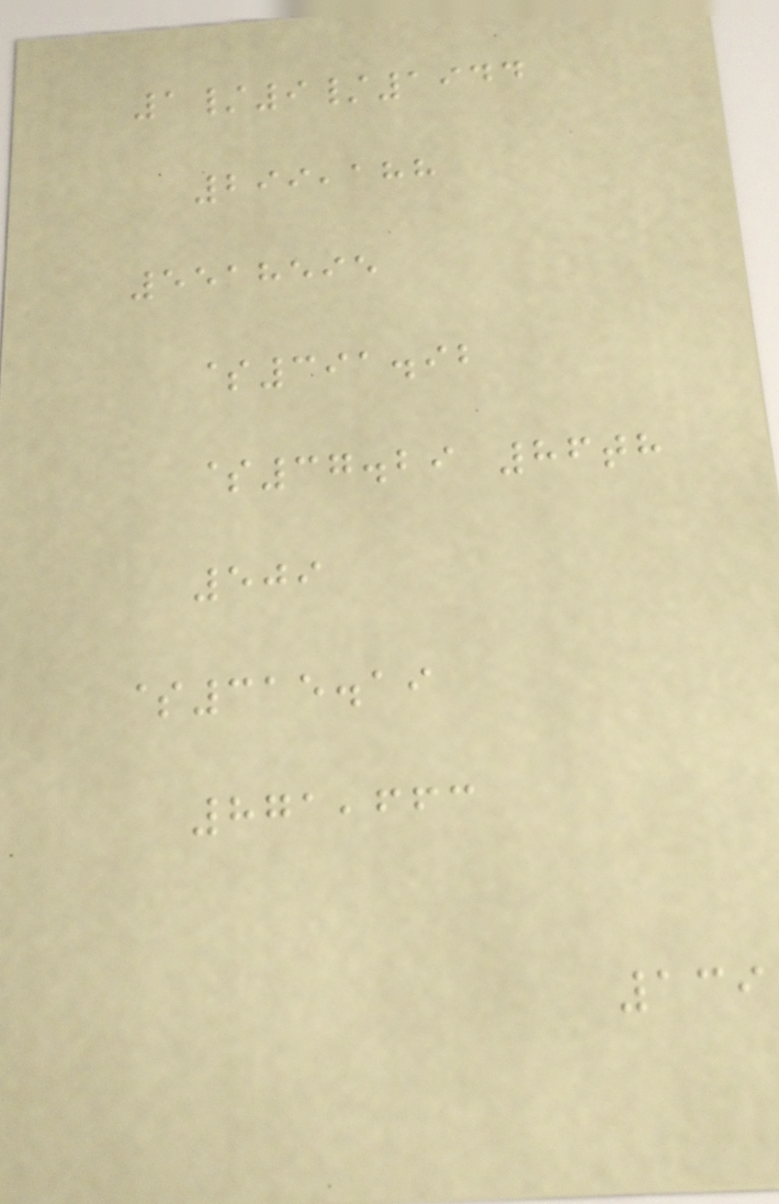1/9/1944
299,188
5518595
$391.92
$37.29 86th
509
$315.19
871,663
139
